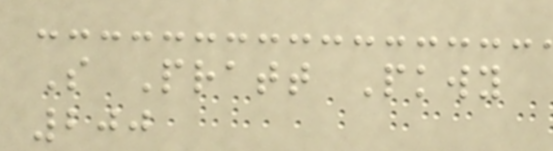S Pratt Pkwy
200
